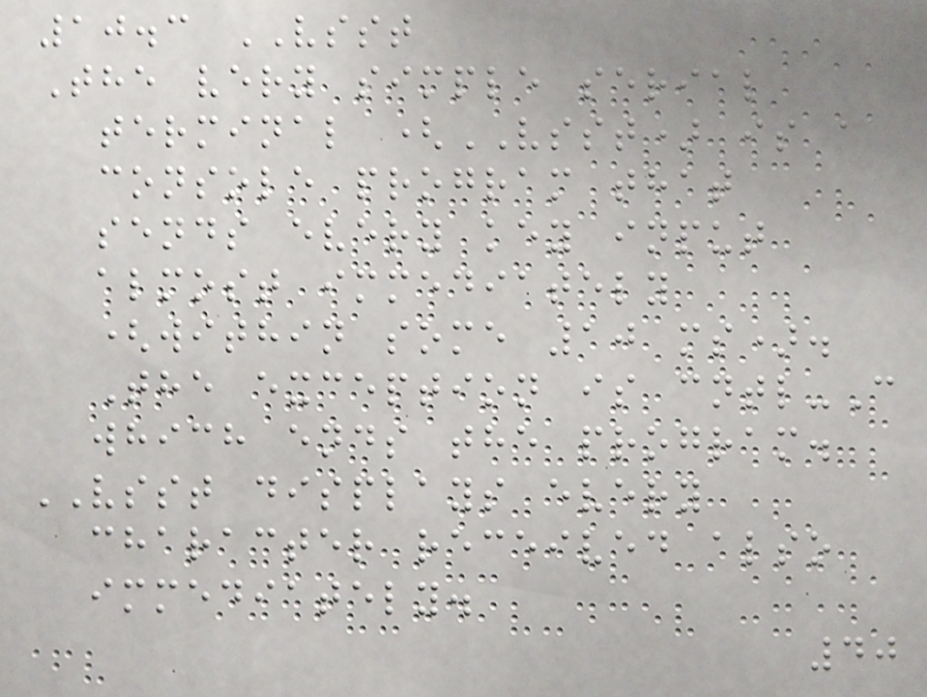10.3 VSST
The very simple serial
terminal (VSST) is a
console program that
sends every key input
almost immediately
(within some 10 ms).
The exception is cntl-C
which ends the program.
VSST displays every
character received also
immediately.
40
